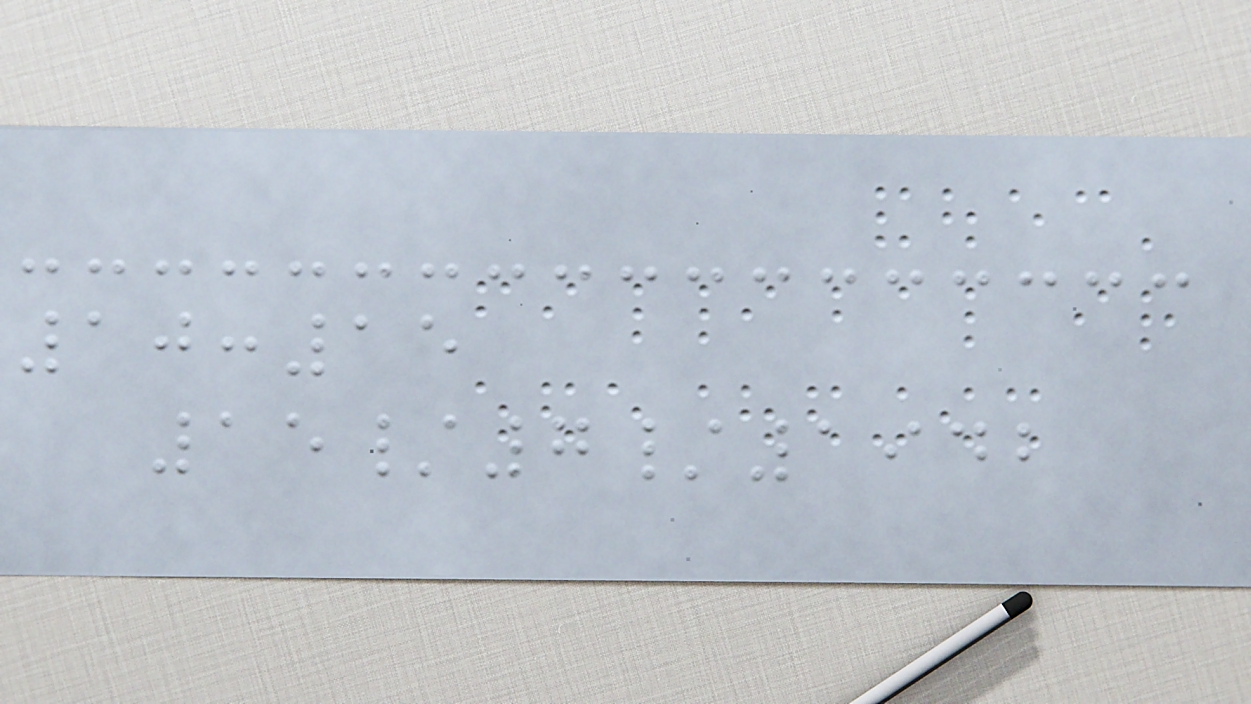10:15
15/7/1942
